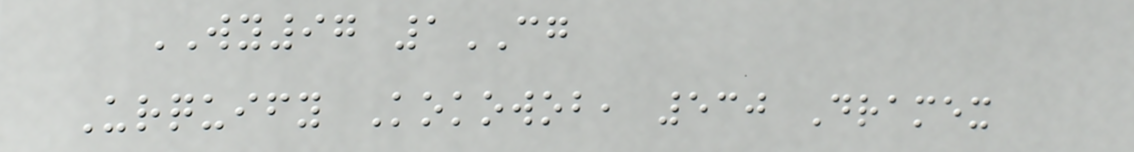WY97 1CG
Urquify Kokowob, 530 Dramex
